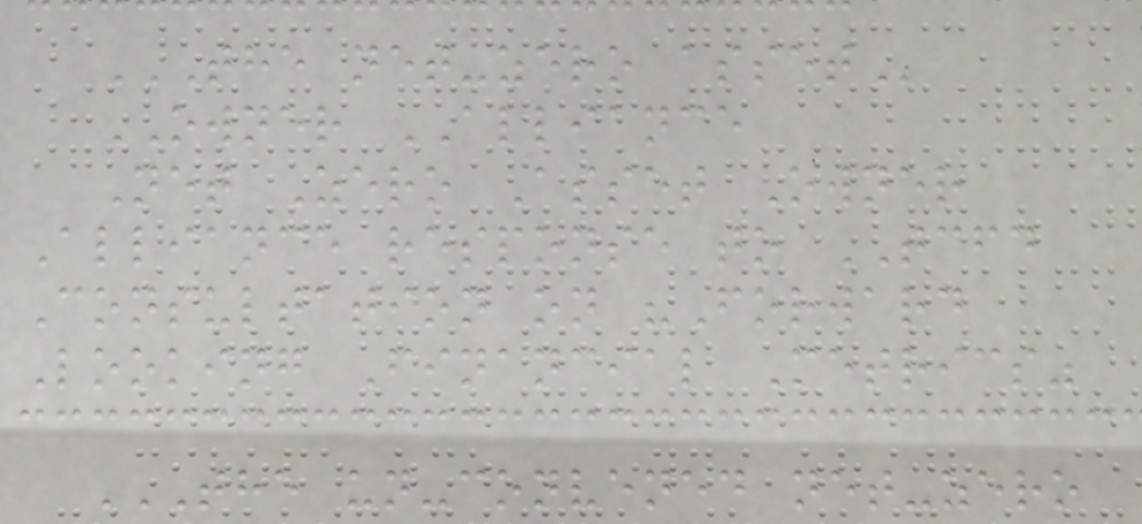THE NET-ZERO ASSET
OWNER ALLIANCE
Net Zero Asset Owner
Alliance response to TCFD
Consultation on "Forward
Looking Financial Metrics"
THE UN-CONVENED NET-ZERO
